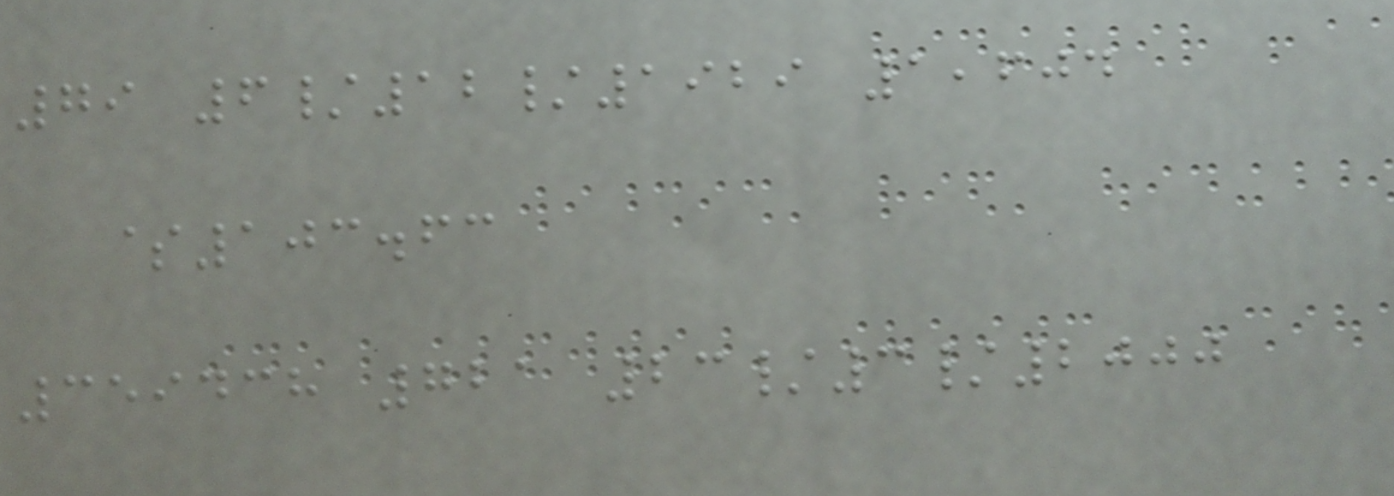79 6/12/1929 1,604
$103.63
359438 721 23/3/2000
